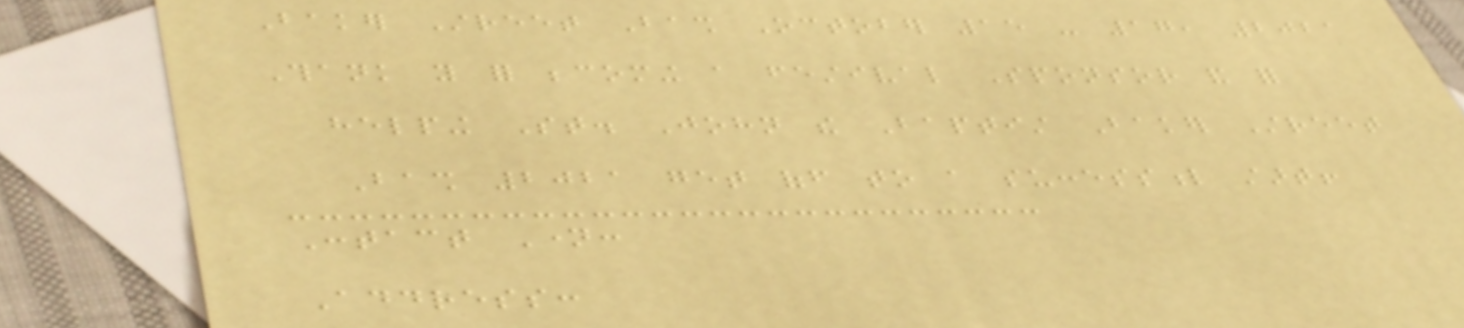Baker Street Bash October 15 - 17, 2021
Thank you for becoming a festival Sponsor and for
helping St. John the Baptist Baker Street
Bash 2021 get off to a successful start!
Contact Name:
Address:
